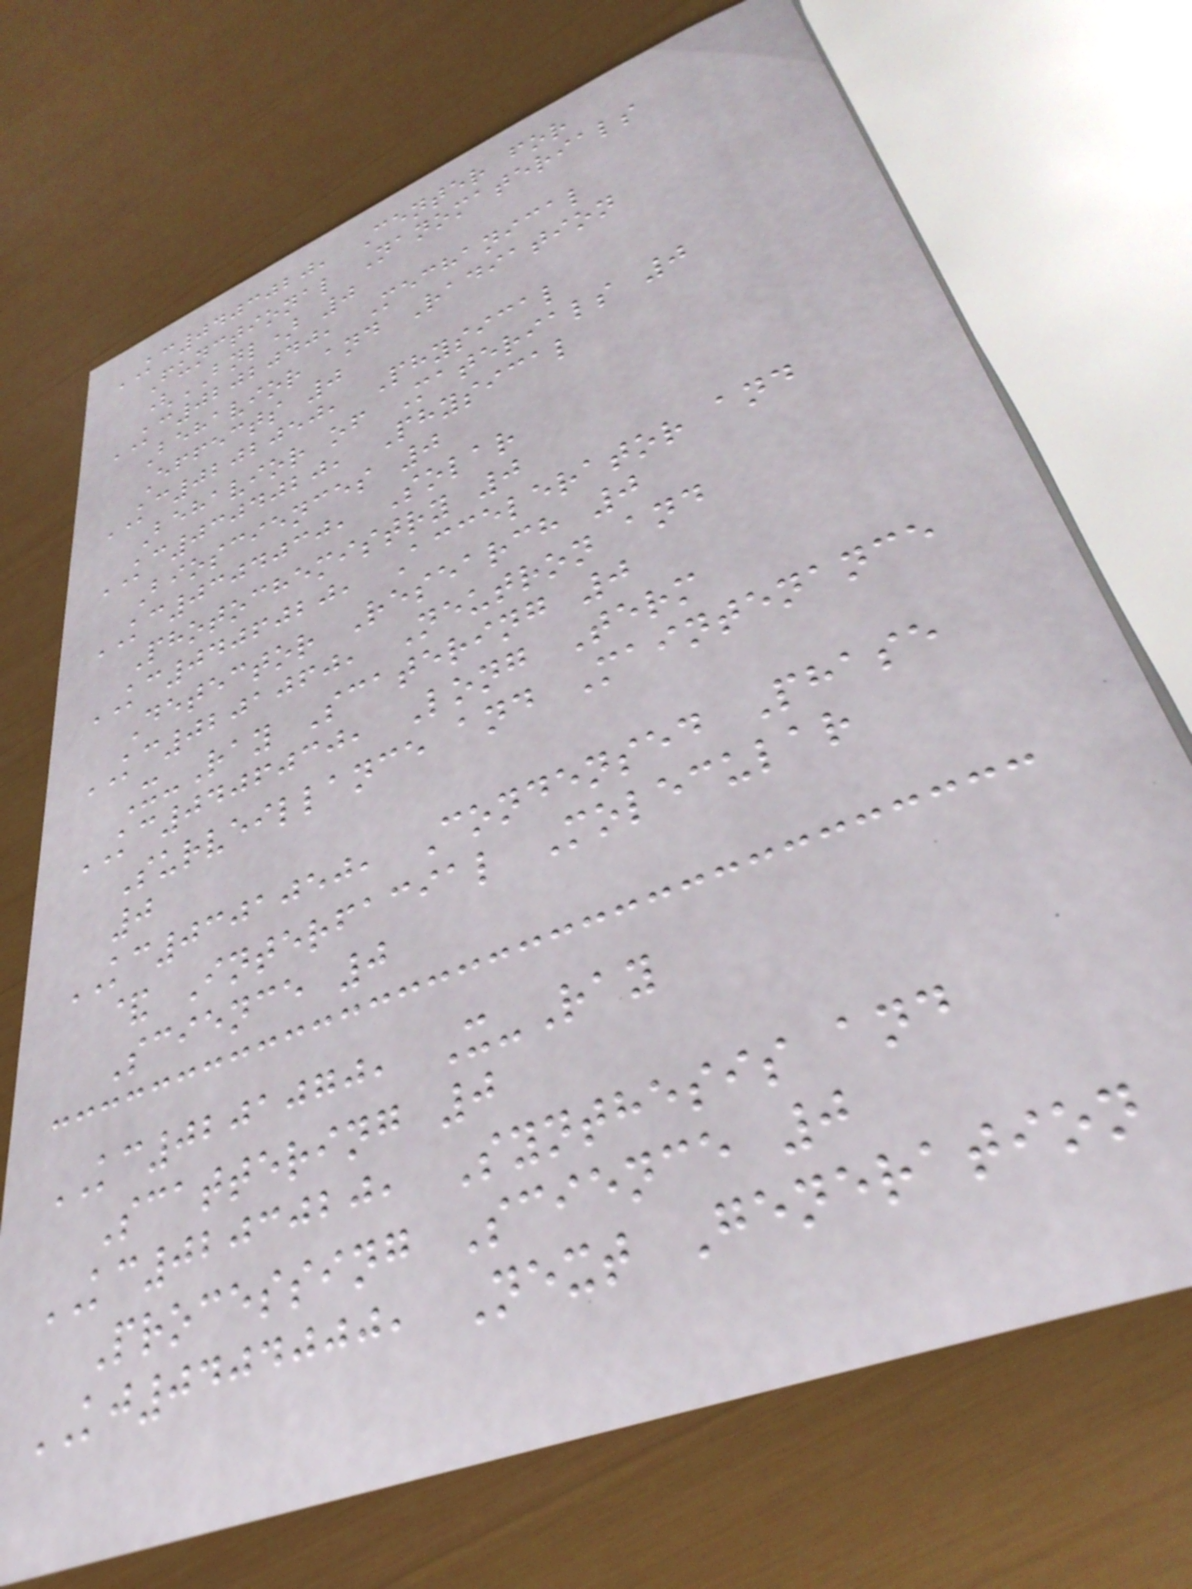KC0403020, Center for
Functional Nanomaterials
(BNL) 0
KC0202040, Mechanical
Behavior and Radiation
Effects 0
KC0202050, Physical
Behavior of Materials 0
KC0304020, Physical
Biosciences 0
KC0304030, Solar
Photochemistry 0
KC0406020, Accelerator and
Detector Research 0
KC0201060, Neutron and
X-Ray Scatering 0
KC0406030, Long Term
Surveillance and Maintenance
0
KC0301050, Condensed Phase
& Interfacial Molecular
Science 0
KC0201070, X-Ray
Scattering 0
KC0203020, Synthesis and
Processing Science 0
KJ0404000, Next Generation
